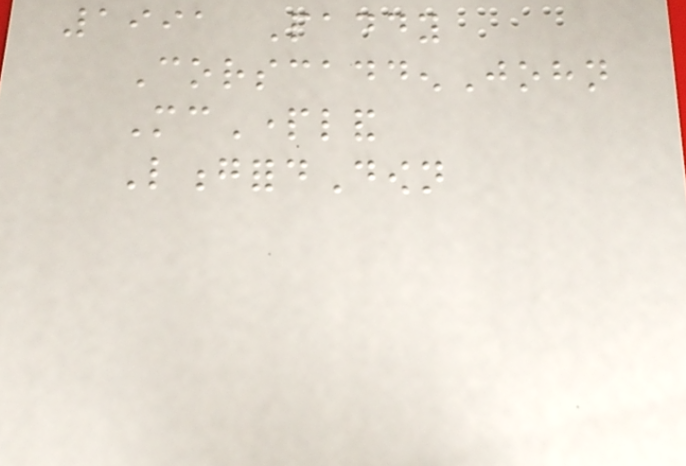1991 Paddy
CorscaddenJohn
McPartland
LongfordDown
